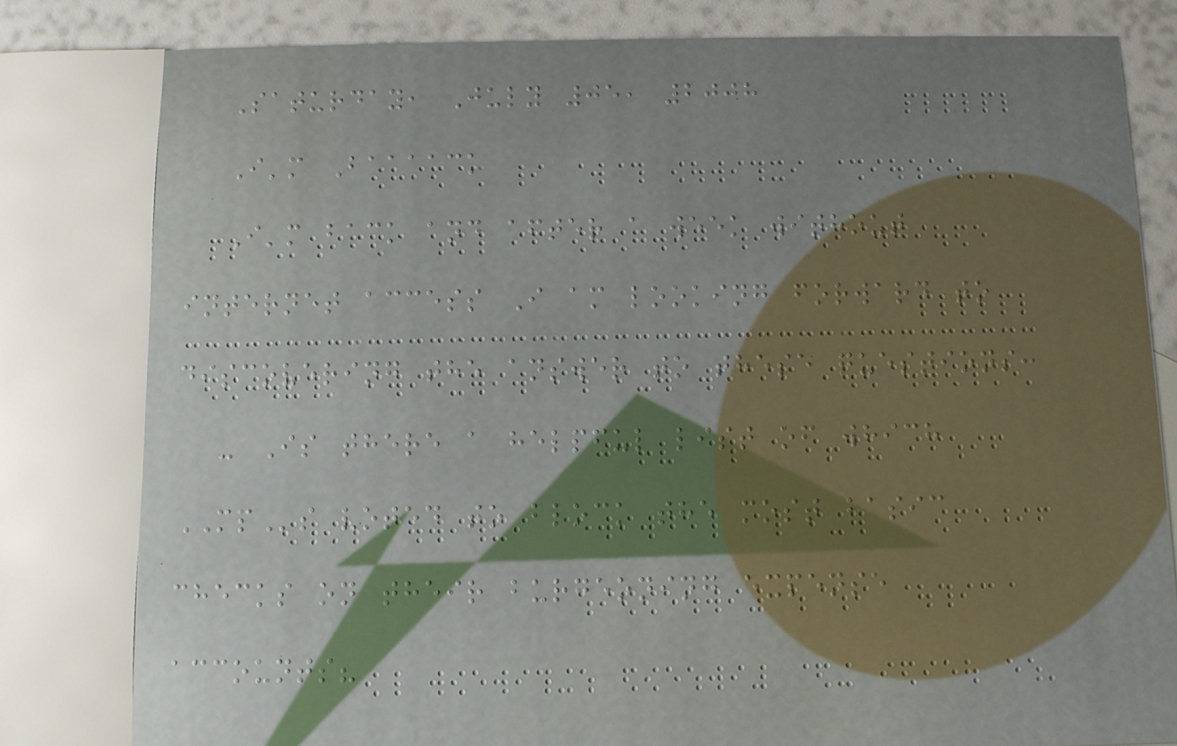Saturday, July 05, 2008
I'm Baaaack
I'm back and after a week without
internet access I am looking forward to
discovering the answer to these questions:
- Is there a helpful list of which
MPs voted to block the most basic
checks on their burgeoning expense
accounts?
